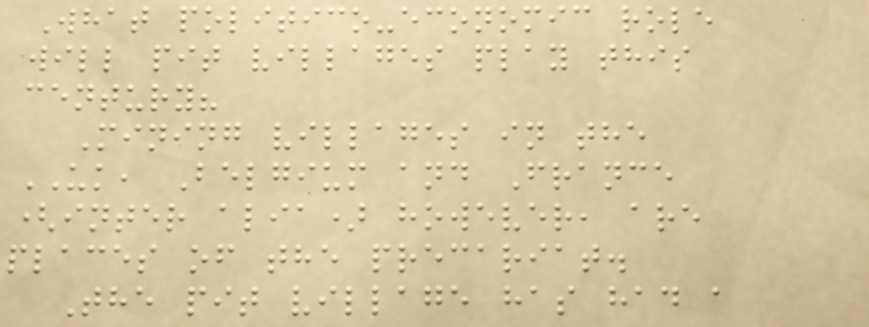What politico-economic role
will pit villages play this
century?
Mining villages in the
UK, Belgium and France
(inter alia) however, are
places of the precariat.
The pit village has had a
